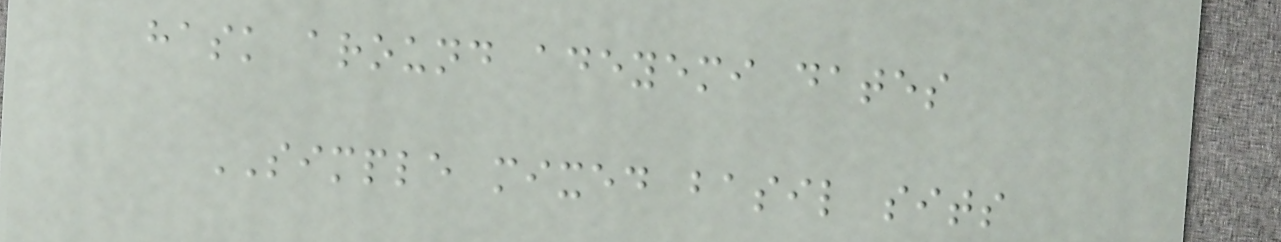hask around adeyemi dates
SIMPLE mixed basil sits
